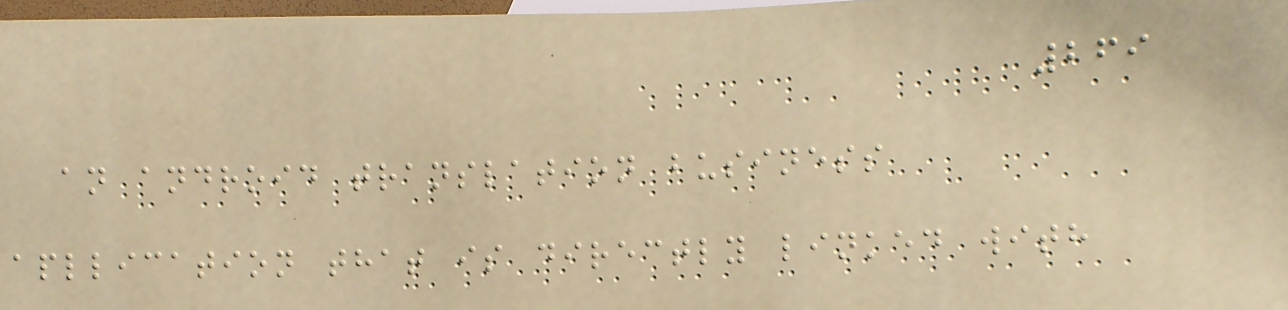269
an android translation business
apllication that is directly linked with
